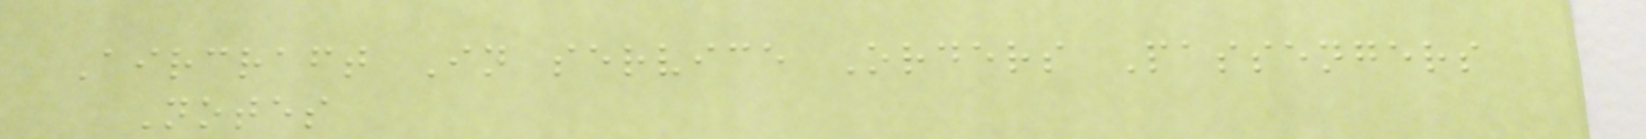Aircraft In service Orders Passengers
Notes
